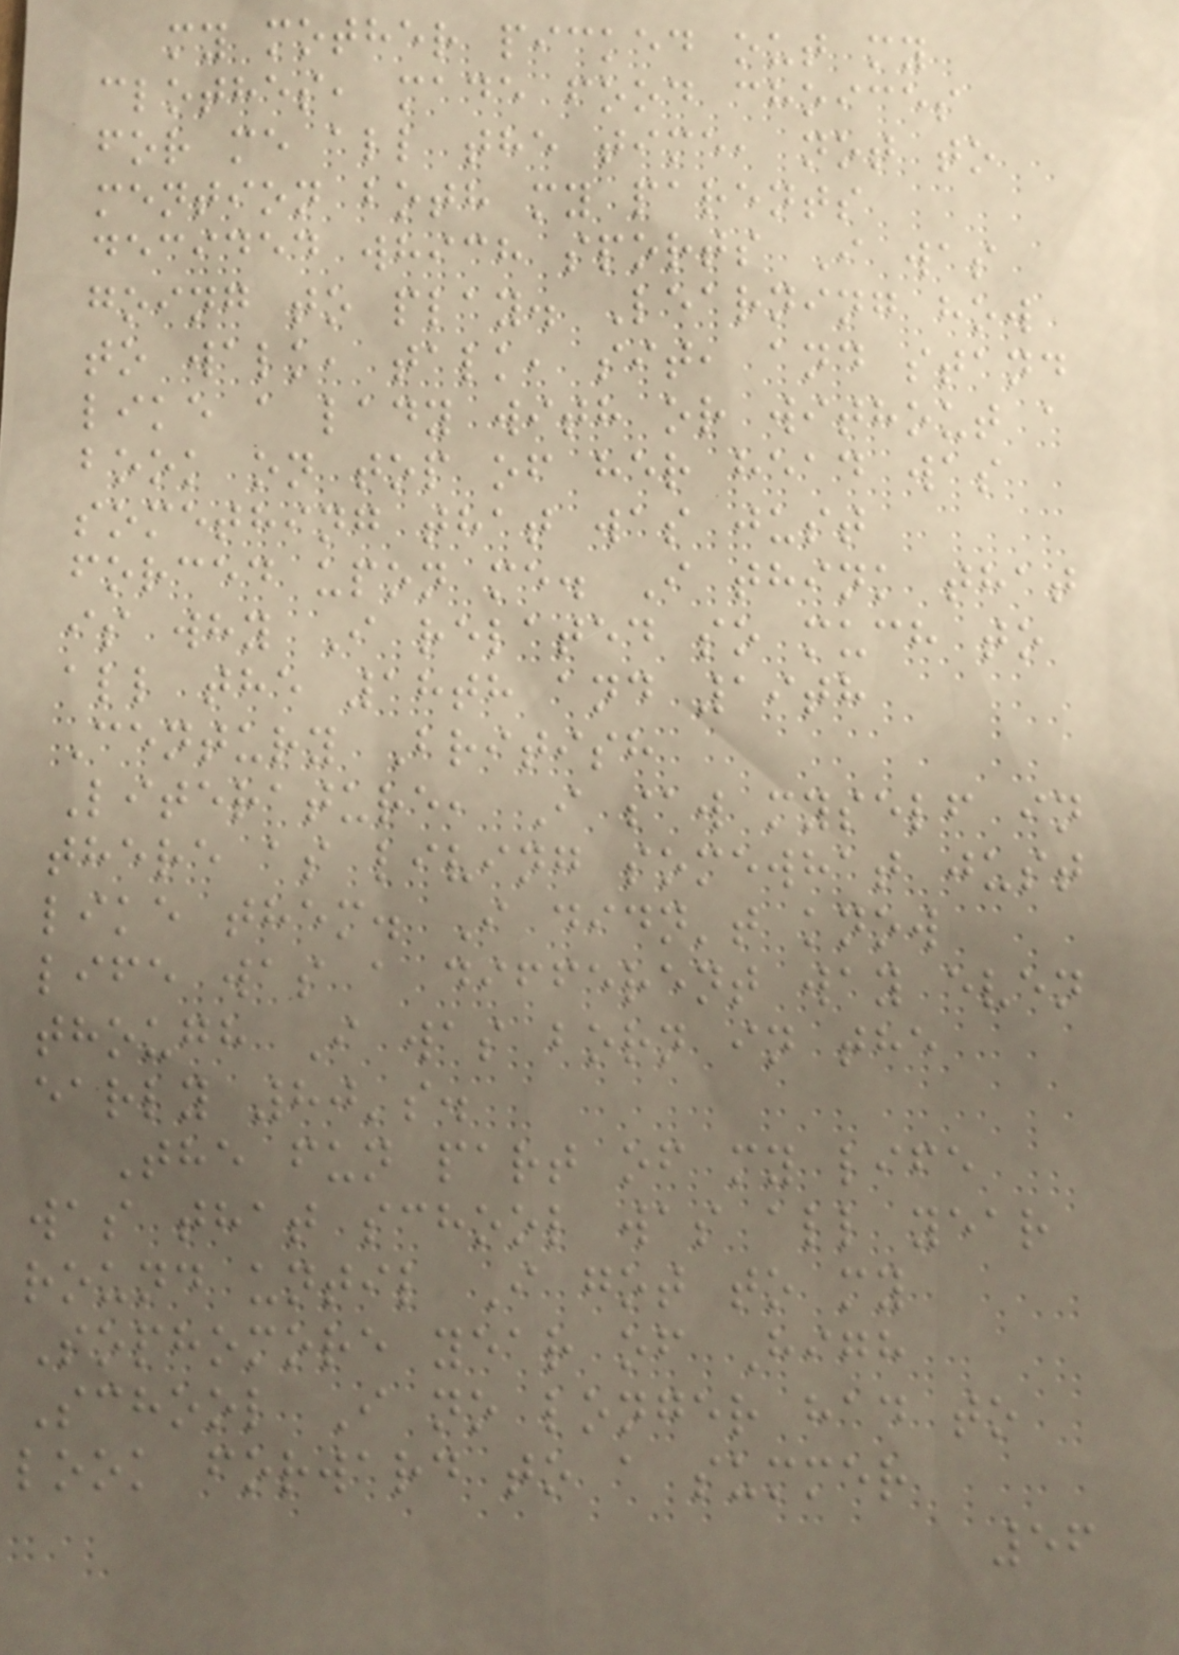my mother picked out my
clothes, made food choices
for me all the time, not to
mention both my parents
decided which sports I was
going to play. Learning how
to walk, talk, sit, and stand
like a lady with or without a
book on top of her head was
something that was just
forced upon me. I think that
is why I related so much to
all the 18th and 19th
Century British
Literature, I saw myself in
there as living somewhat just
like them. I didn't know
life was a different way even
though I was born in the
early 80's.
The fun part of my life
was that school was all year
round until I got to my
Sophomore year of High
School I no longer had to
look forward to a summer
56
